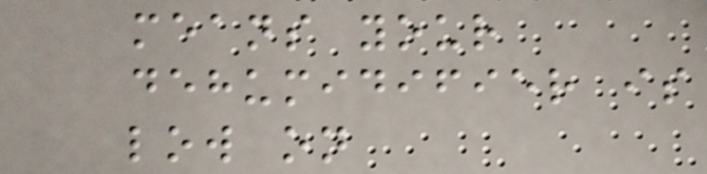means your
dehumidifier is
low on
